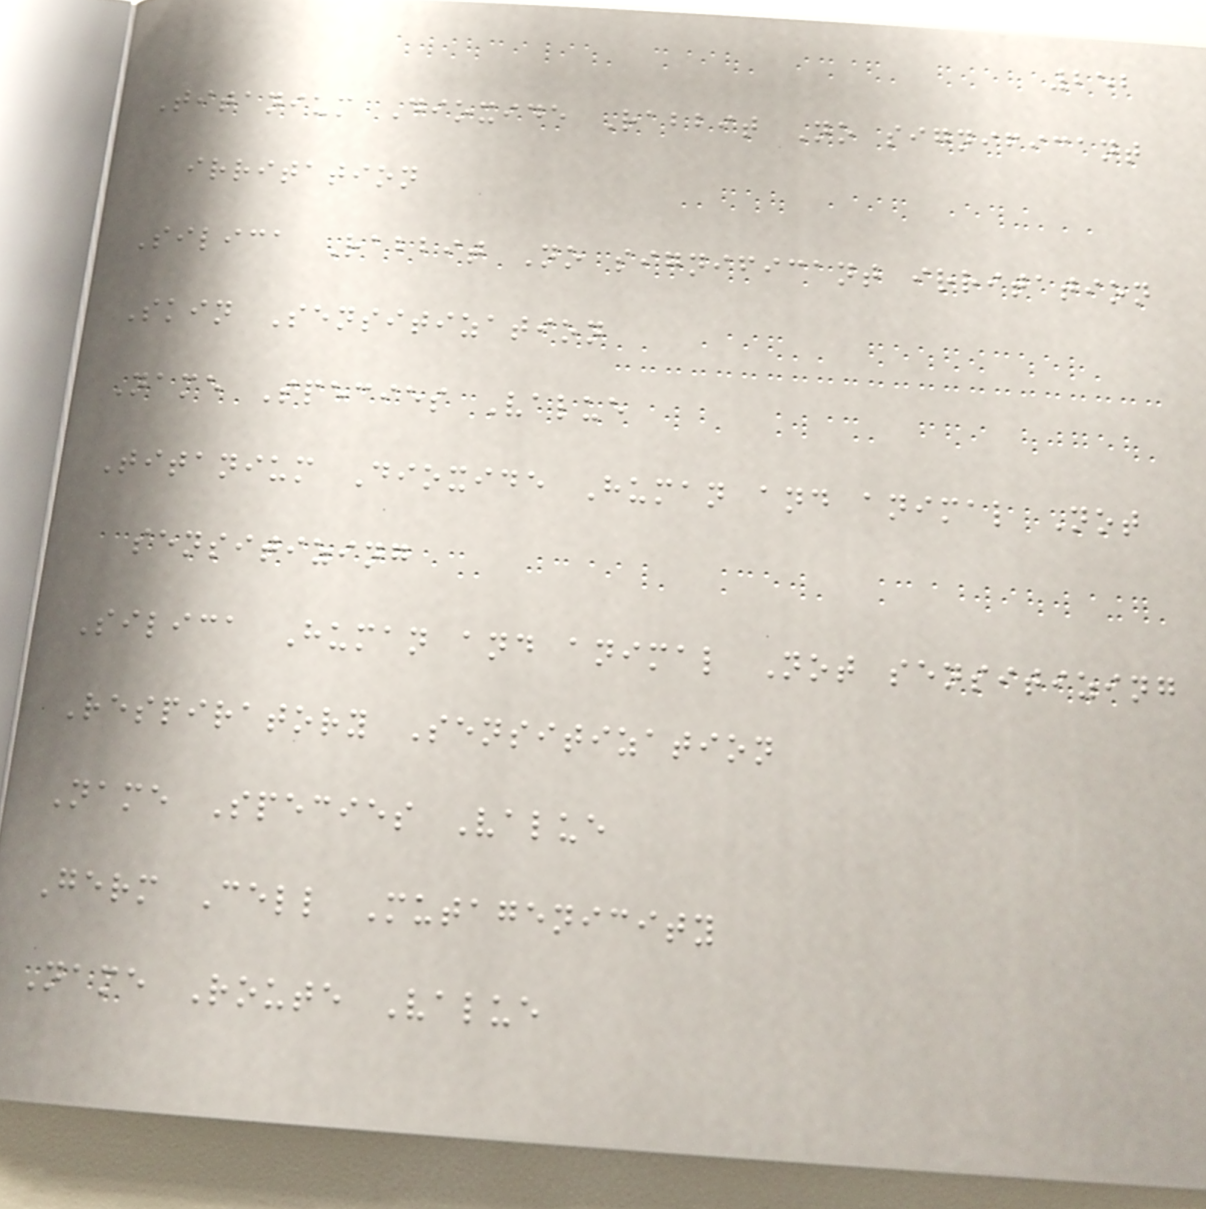252
Titanium Dioxide Rabbit No significant
irritation
Silica Rabbit No significant irritation
Skin Sensitization
Name Species Value
Titanium Dioxide Human and animal Not
sensitizing
Silica Human and animal Not sensitizing
Respiratory Sensitization
Name Species Value
Germ Cell Mutagenicity
Name Route Value
